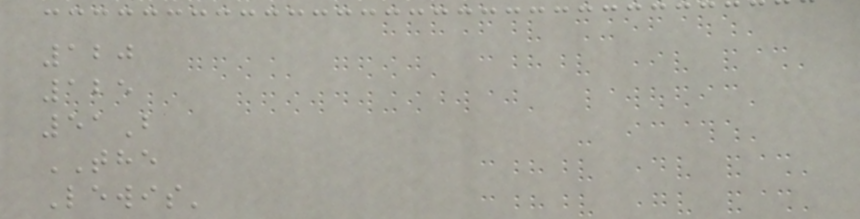120
125
51B
THE
Lewis'
